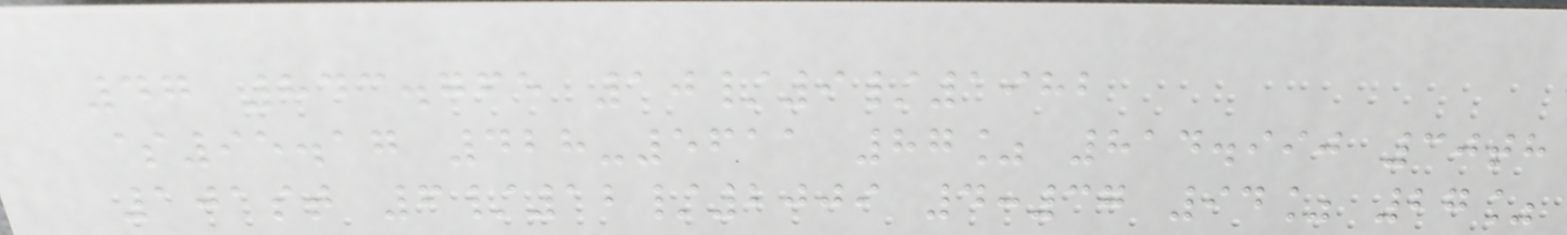47 843.765 10/9/1982
$95.17 428-5611 87% 814.990 30th
101st 6/12/2009 4:37 94% 27%
